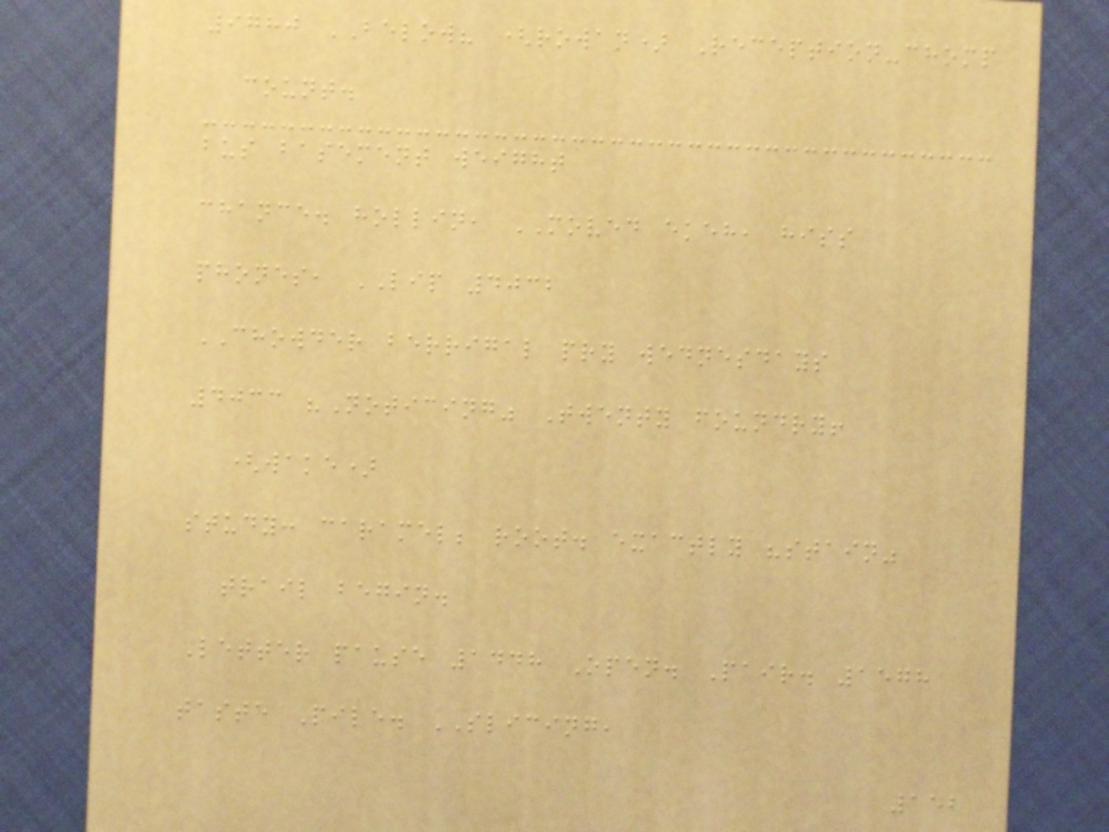9780 BELOW? (rowan) Reception-chomp
count.
bus basement weight
chance. hollin, MOVED ekeh, hiss
phones, LIP 4032
CHOWDER berrigal pry wednesdays
4033 "Noticing" Twenty foundry!
(wake)
study: caramel; root. exactly "stain"
trail begin.
Letter pause 1448 Open. Pair. 1578
taste Pile. SLICING,
152
